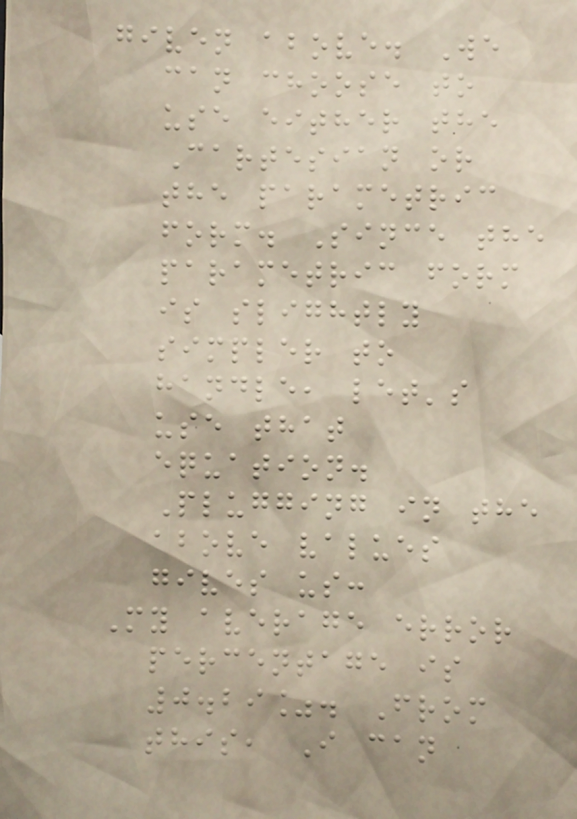given above. We
can choose to
use either the
Cartesian or
the parametric
form. Since the
parametric form
is slightly
simpler to
handle, let's
use that
equation.
Plugging in the
above values
gives us:
My average error
percentage is
0.29%. From
this, I can
